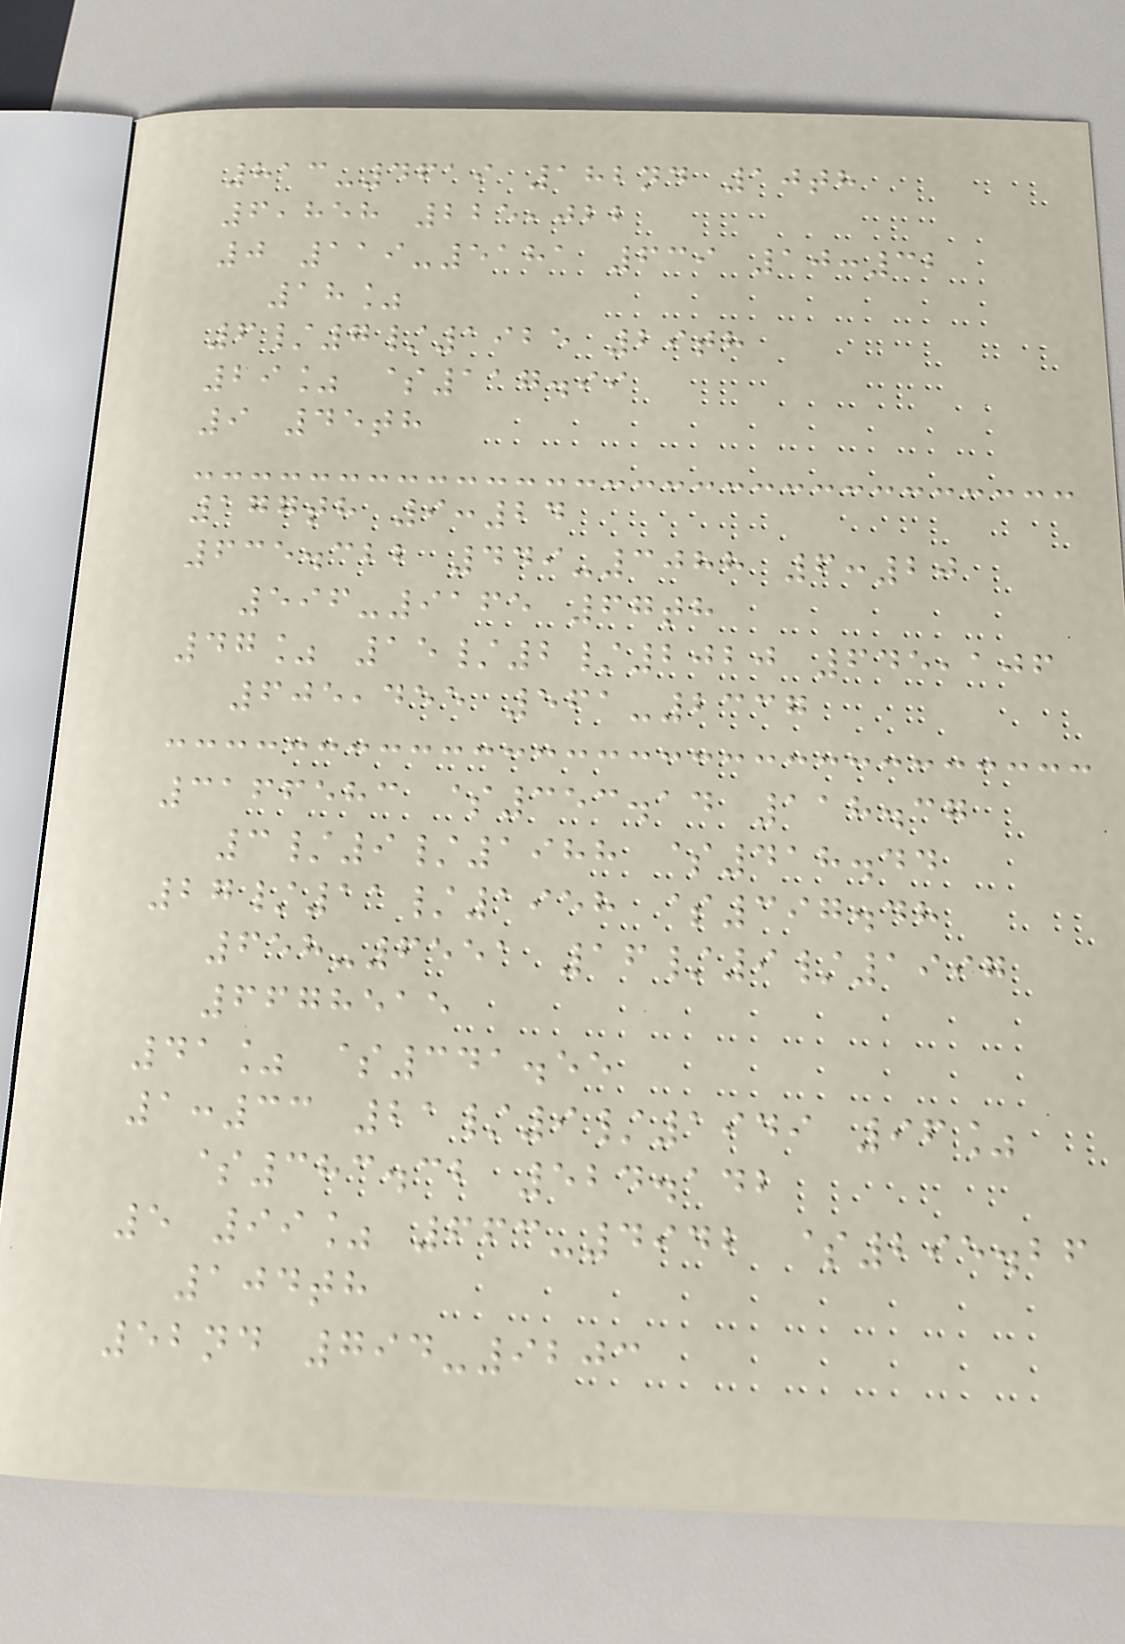813-4619 182nd 10th
6,858 225,022
0 119-5181 639 10:32
18%
6/7/1925 29th
29% $117.99
9 45th
177th 9:24
635.322 449-3088 6:20
596-9165 67th
47% 15/2/2020 645,106
605,455 561-2337
3166583 $353.14 118.37
3/9/1988 $418.44
27/11/1958 $397.48
658-6551 16/9/1997
6678515
41% $341.55
1:33 21/9/1949 96%
$383.32 524.142
5 99% 663-4942 $295.26
104th
52nd 794-9203
